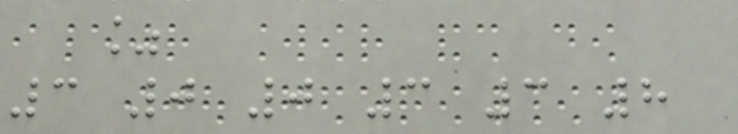%
3 0 0 3 3 8
